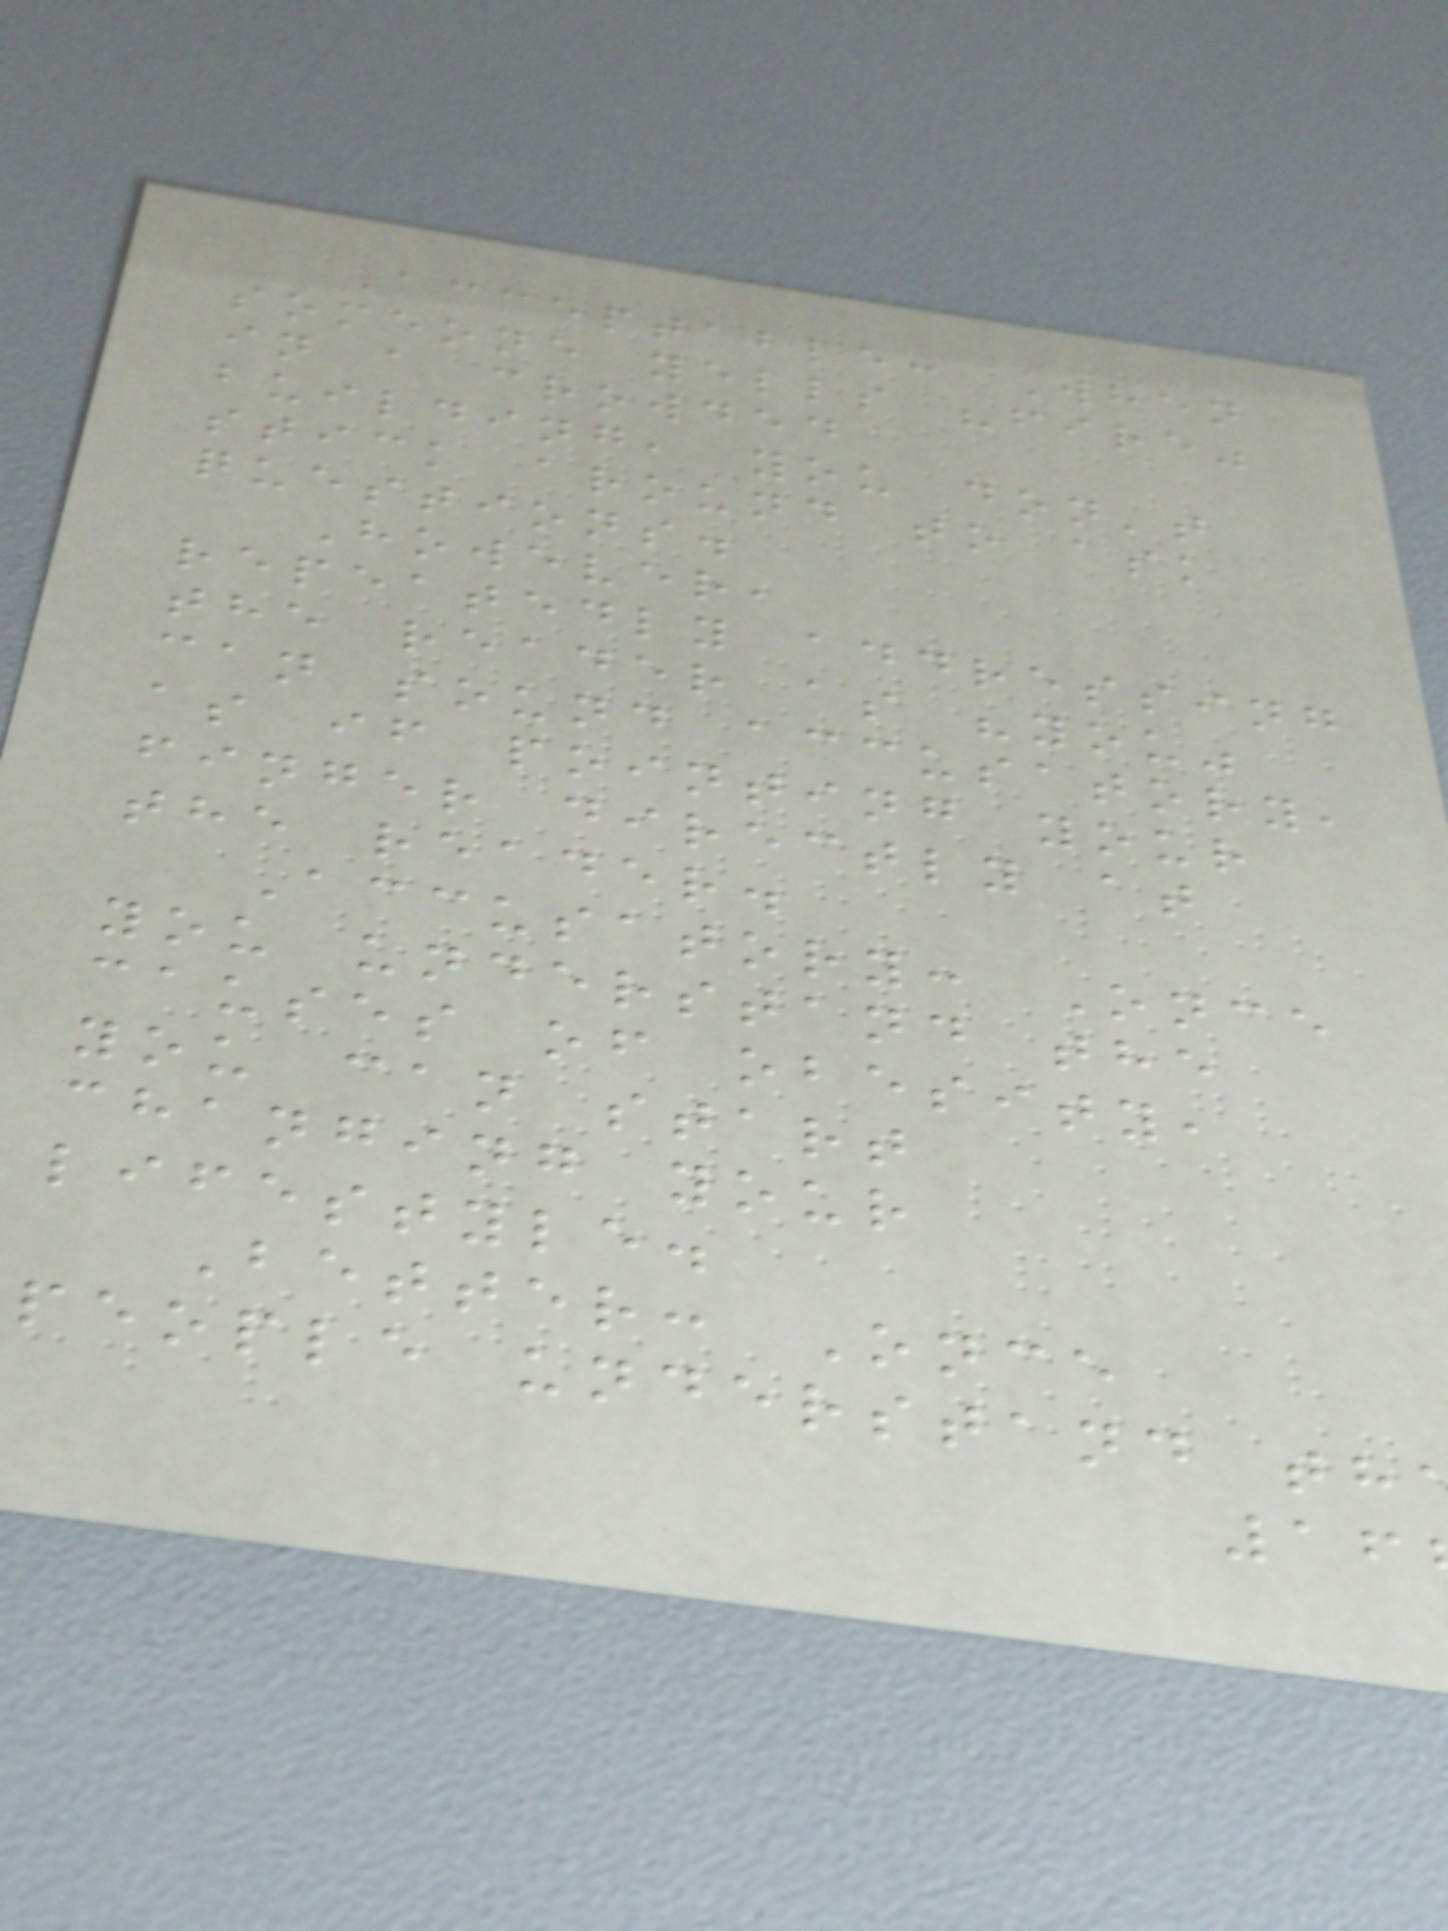Acceptable: When
someone yells "fire"
in a crowded
building, you don't
stick around to ask
questions.
However,
repeatedly addressing
the reader as "you"
can sound accusatory,
as if pointing your
finger directly at
the reader.
Accusatory: Once
you understand the
causes of obesity,
you can start
changing your
lifestyle.
Better: Once
people understand th
